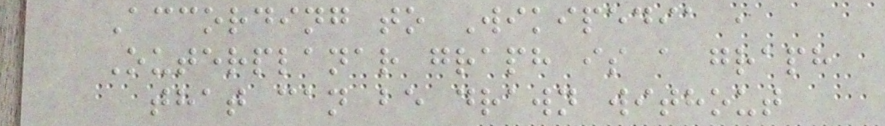According to Wikipedia ,
Outerplanar graph is a graph
that can be drawn without
